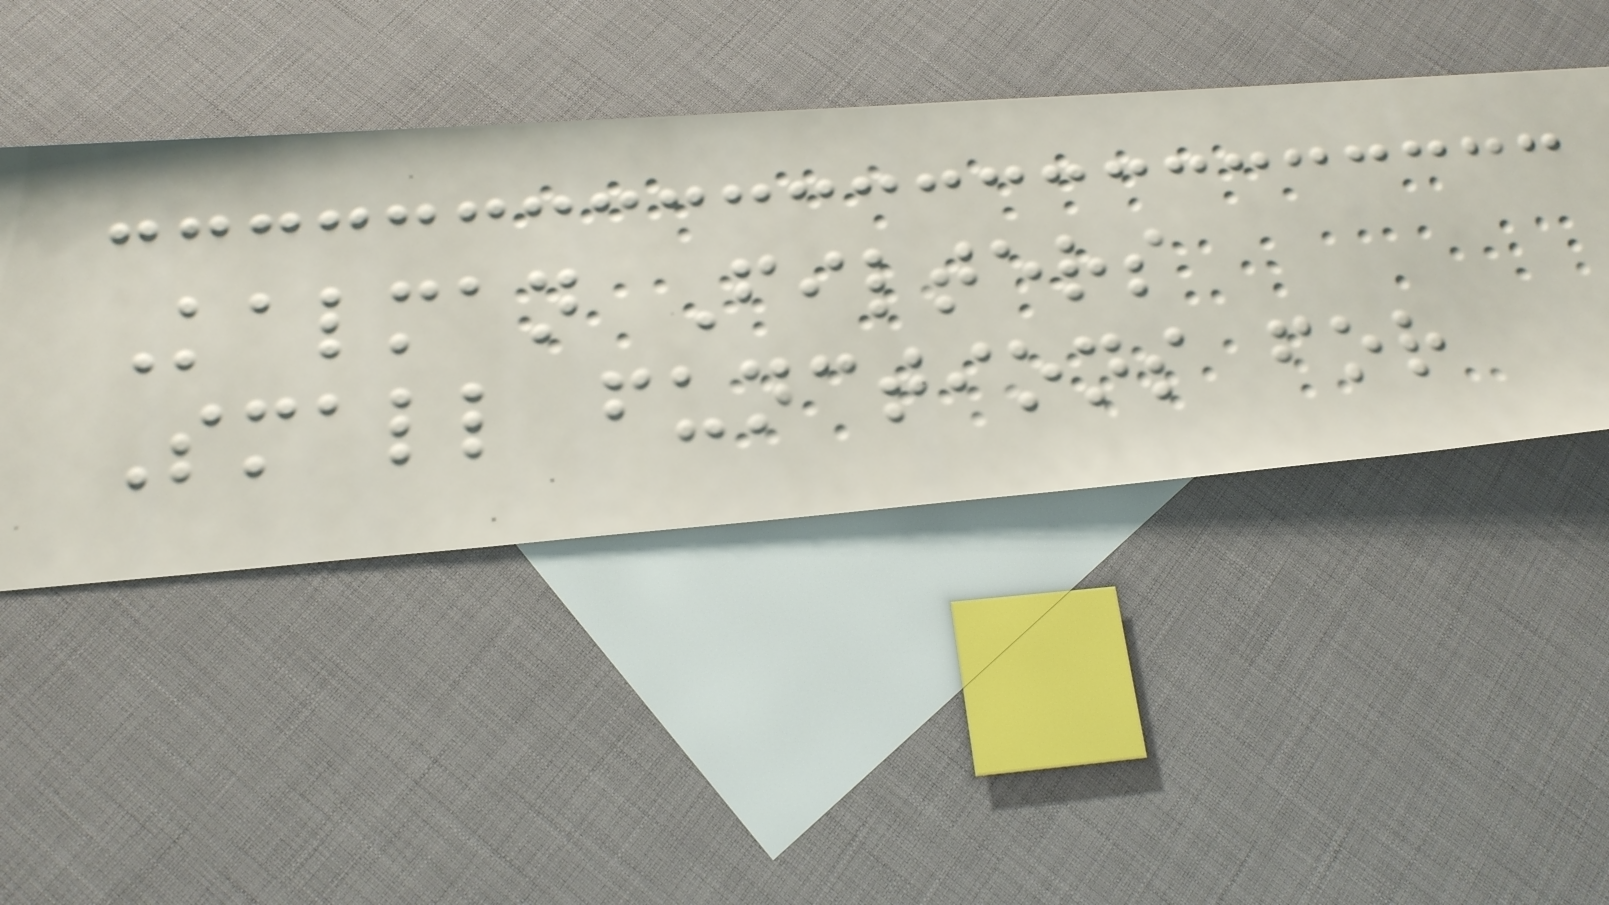Kalman Filters
Small functions for
